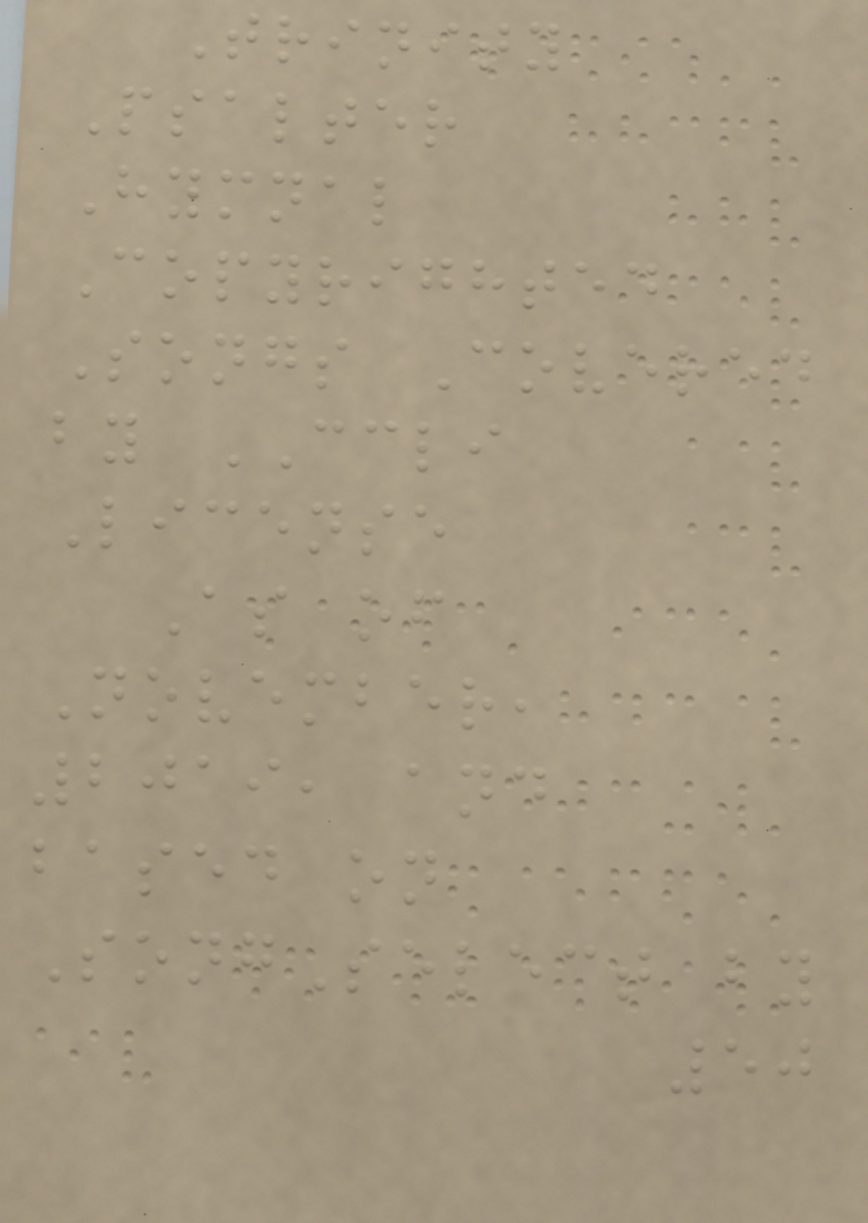Trinity
Psalter
Hymnal
Copyrighted
Songs Covered
by CCLI
License
As of
November,
2019, and
based on
SongSelect by
50
